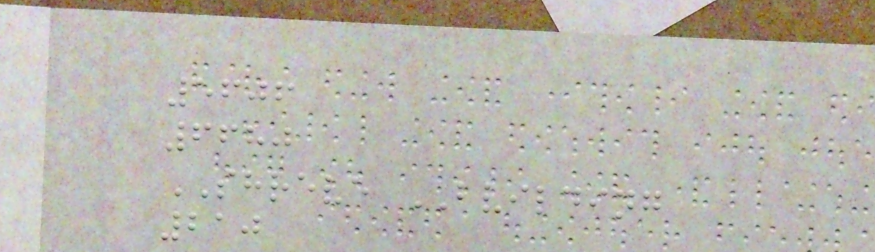5606
6680
SHREVE BVILDING
210
